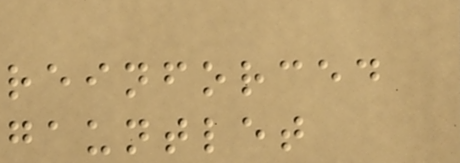reinforced
gauntlet
